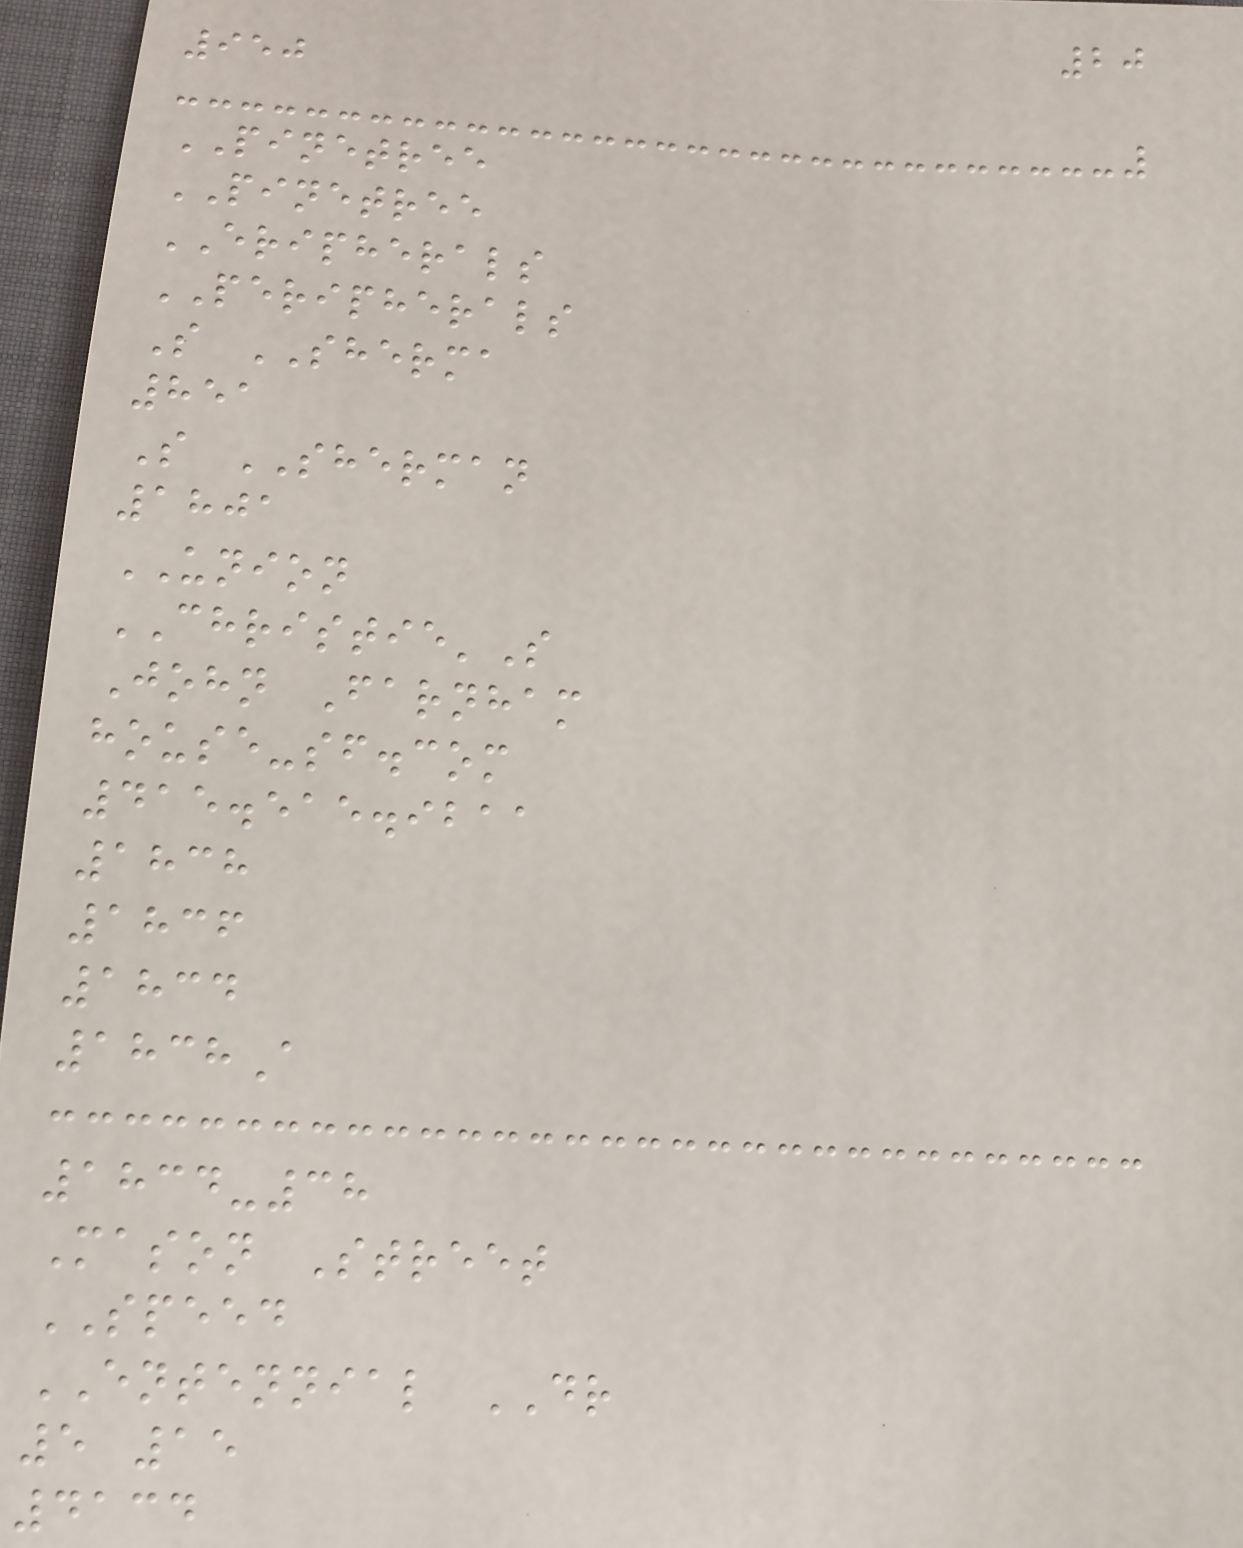20
950
PINETREE
PINETREE
ERIPHERALS
PERIPHERALS
S SHERMA
851
S SHERMAN
1801
UNION
CHRISTIE'S
John Farnham
house-sf.com
415.515.9211
1838
1836
1834
1838A
1834-38
Mason Street
SPEED
ENTENNIAL DR
5 15
4134
